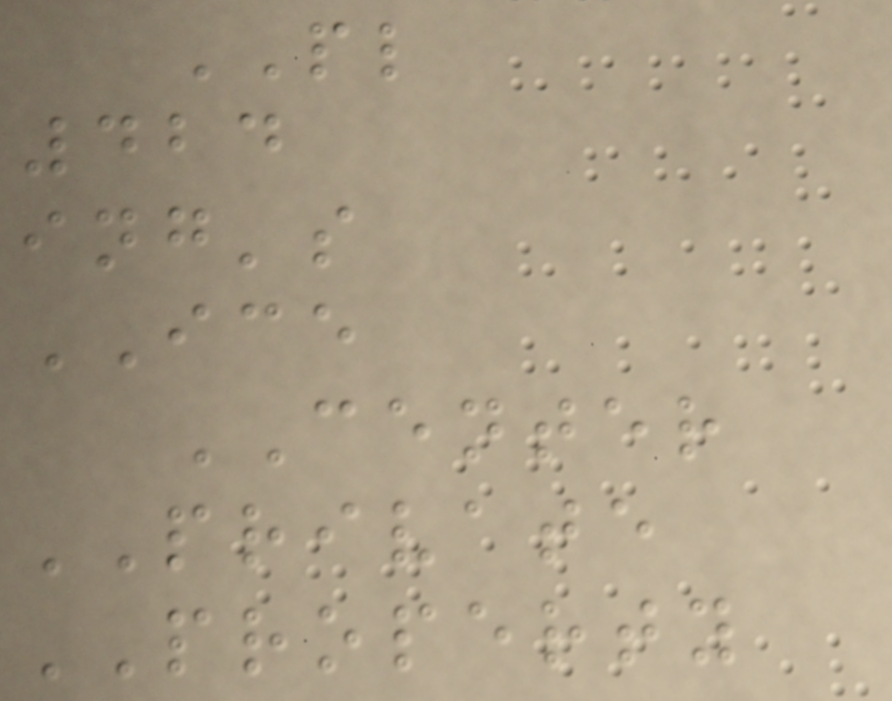PL
424
ing's
ICE
CENTER
PRIVATE
PROPERTY
